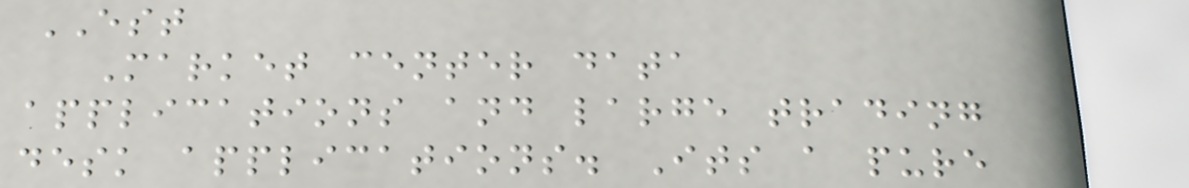EST
Market center data
applications and large trading
desk applications. Its a pure
